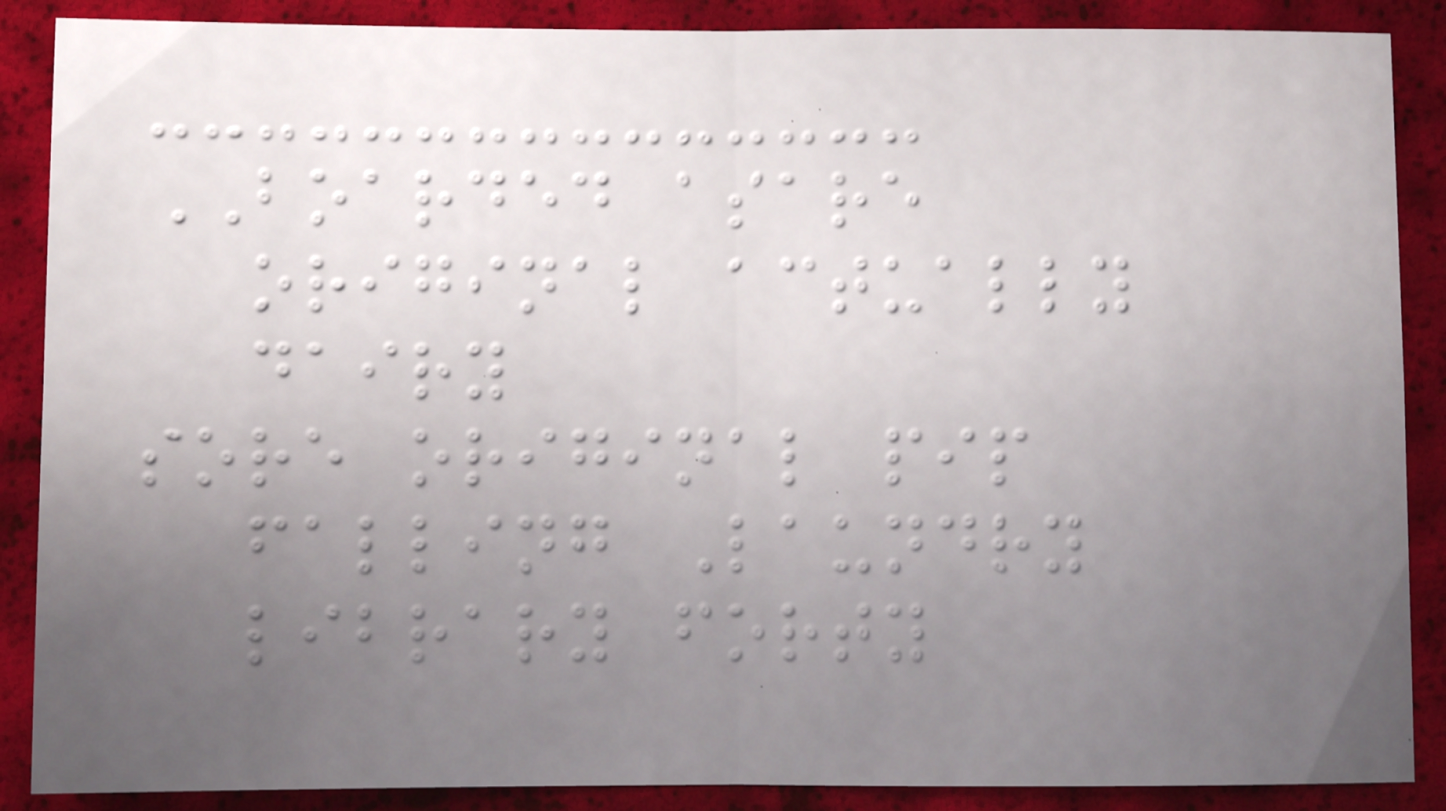BOARDED asare
original actually
dairy
sore original pip
falling Laundry
library forty
